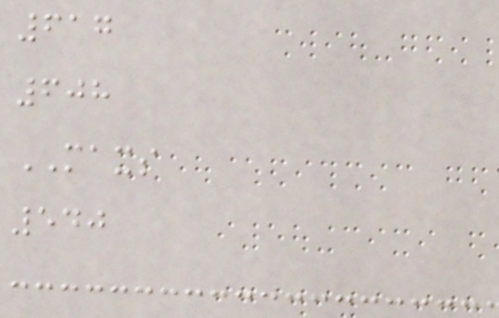617
608
MAXS
540
